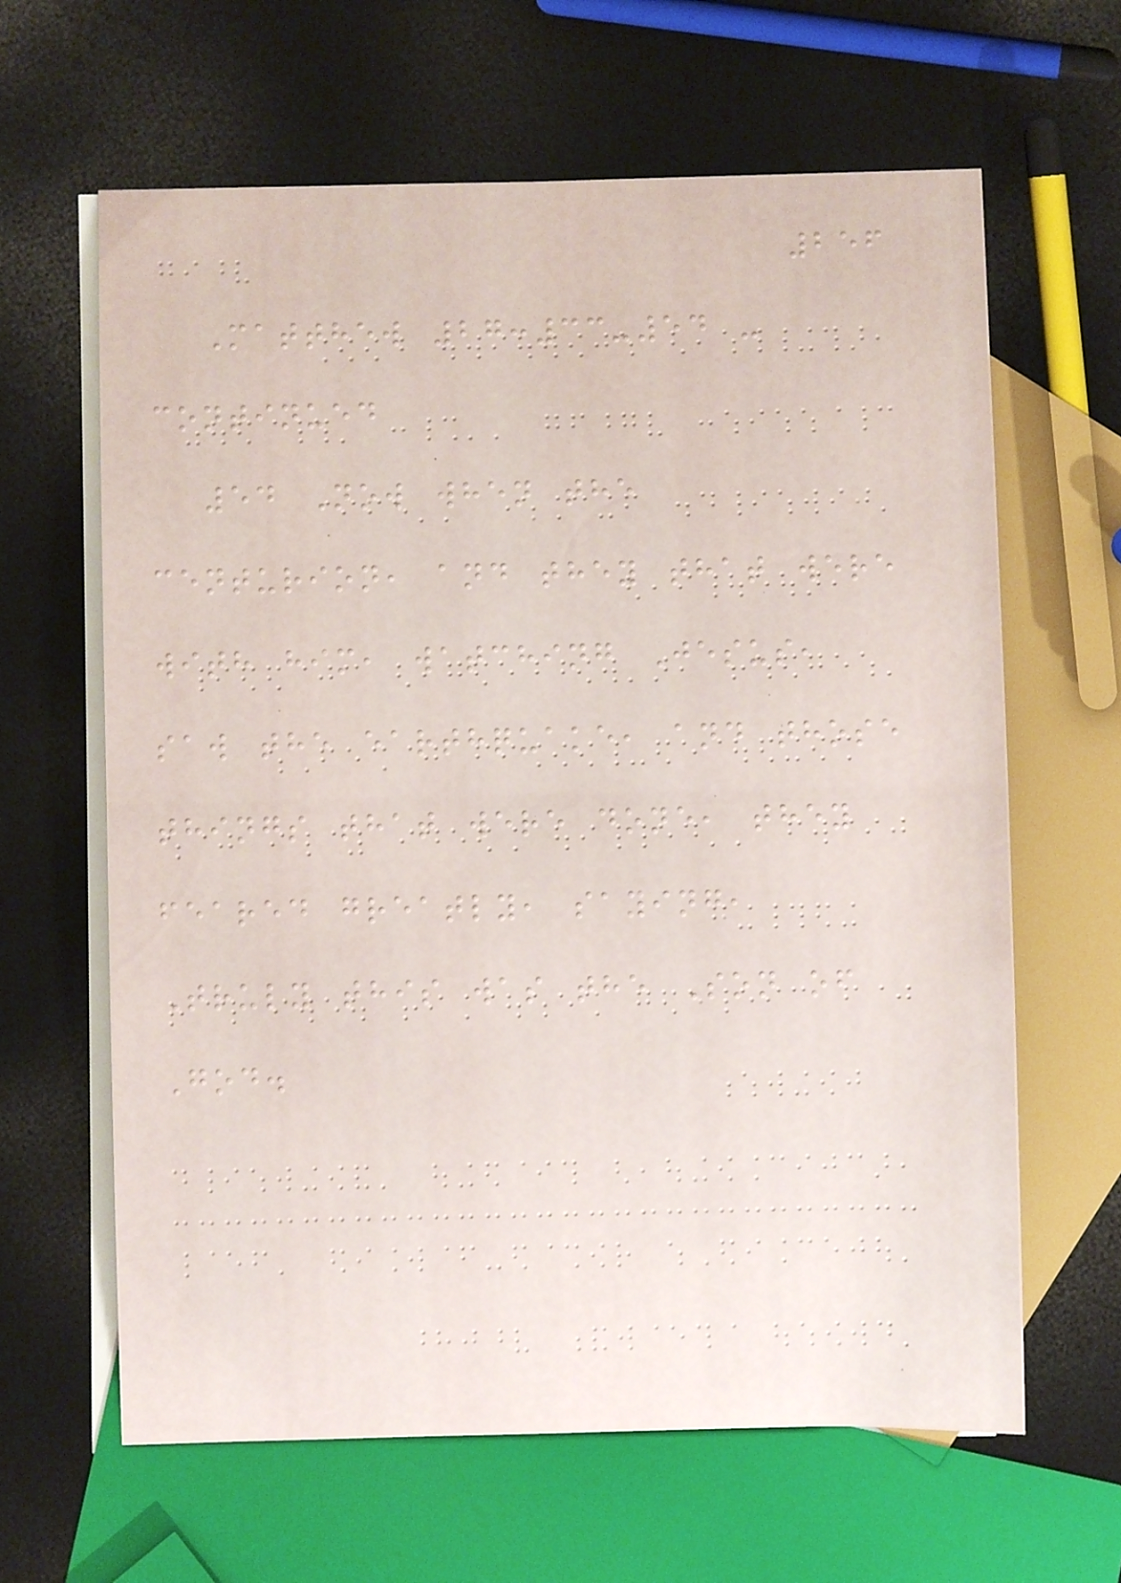256
Matthew 27:33-54 -
continued
54 Now when the
centurion, and they that were
with him, watching Jesus,
saw the earthquake, and those
things that were done, they
feared greatly, saying,
Truly this was the Son of
God.
